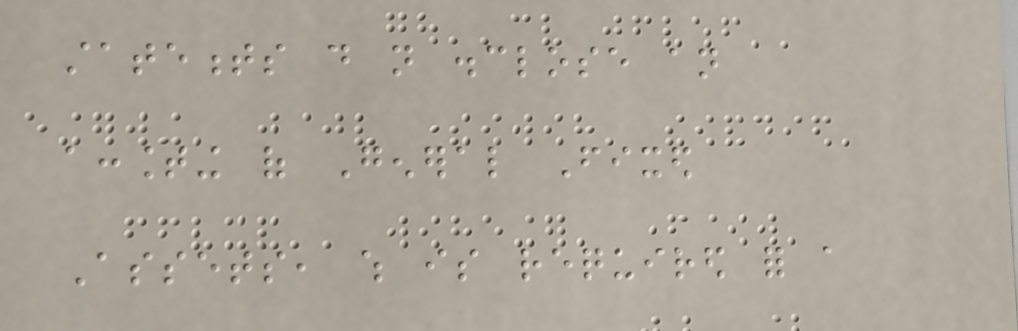statements do not disclose an
accounting of General Fixed
Assets, which is required for a
